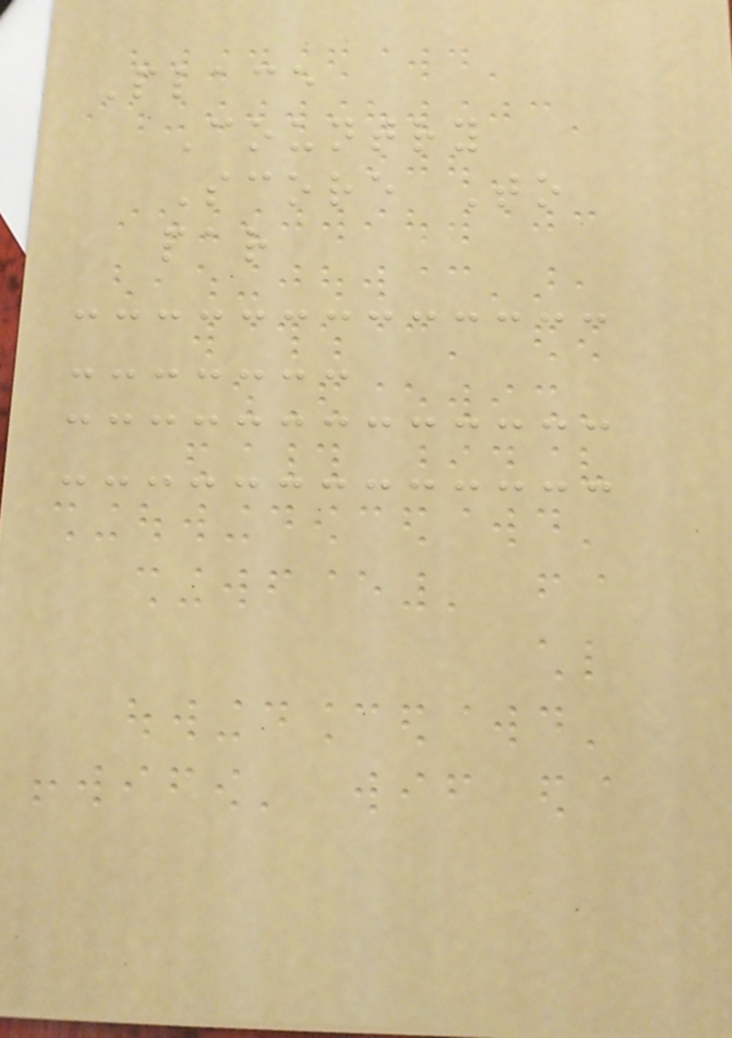Place
Country
Score To
par
